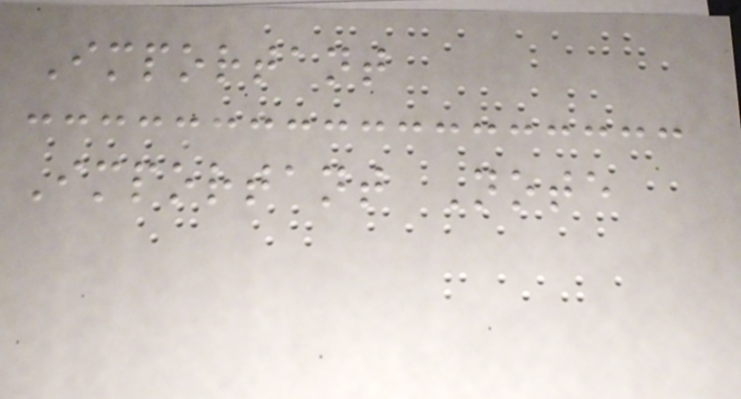Important
Important Note
